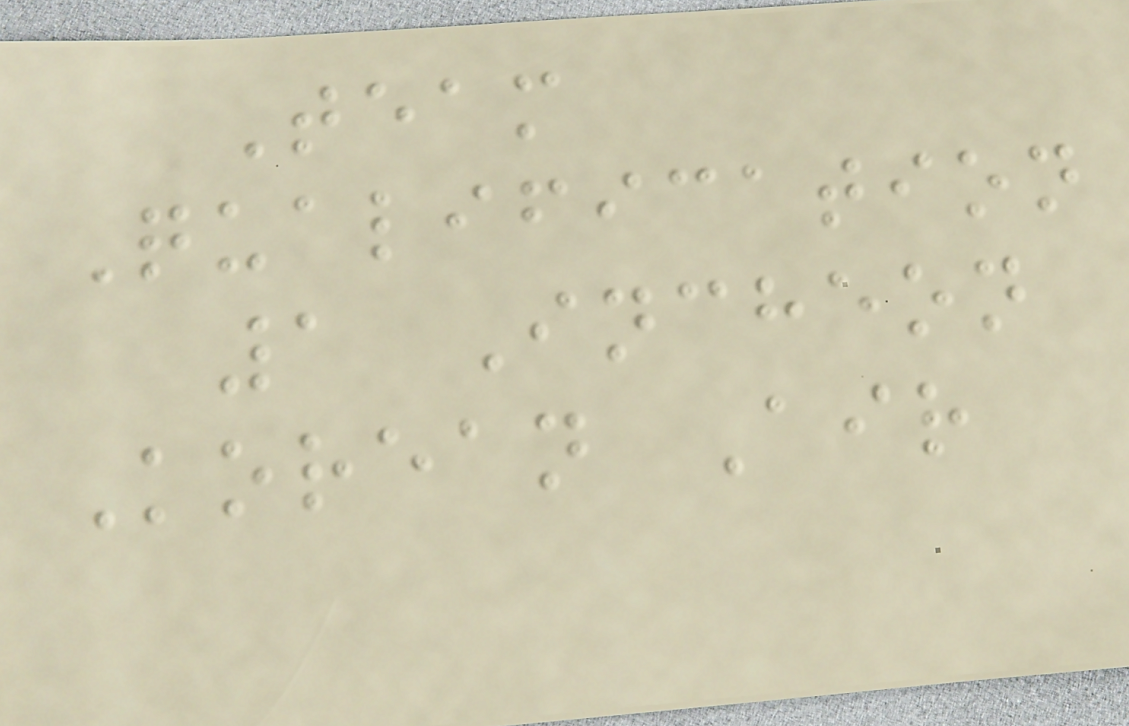Team
Qualification
1 Incheon
Korean Air
